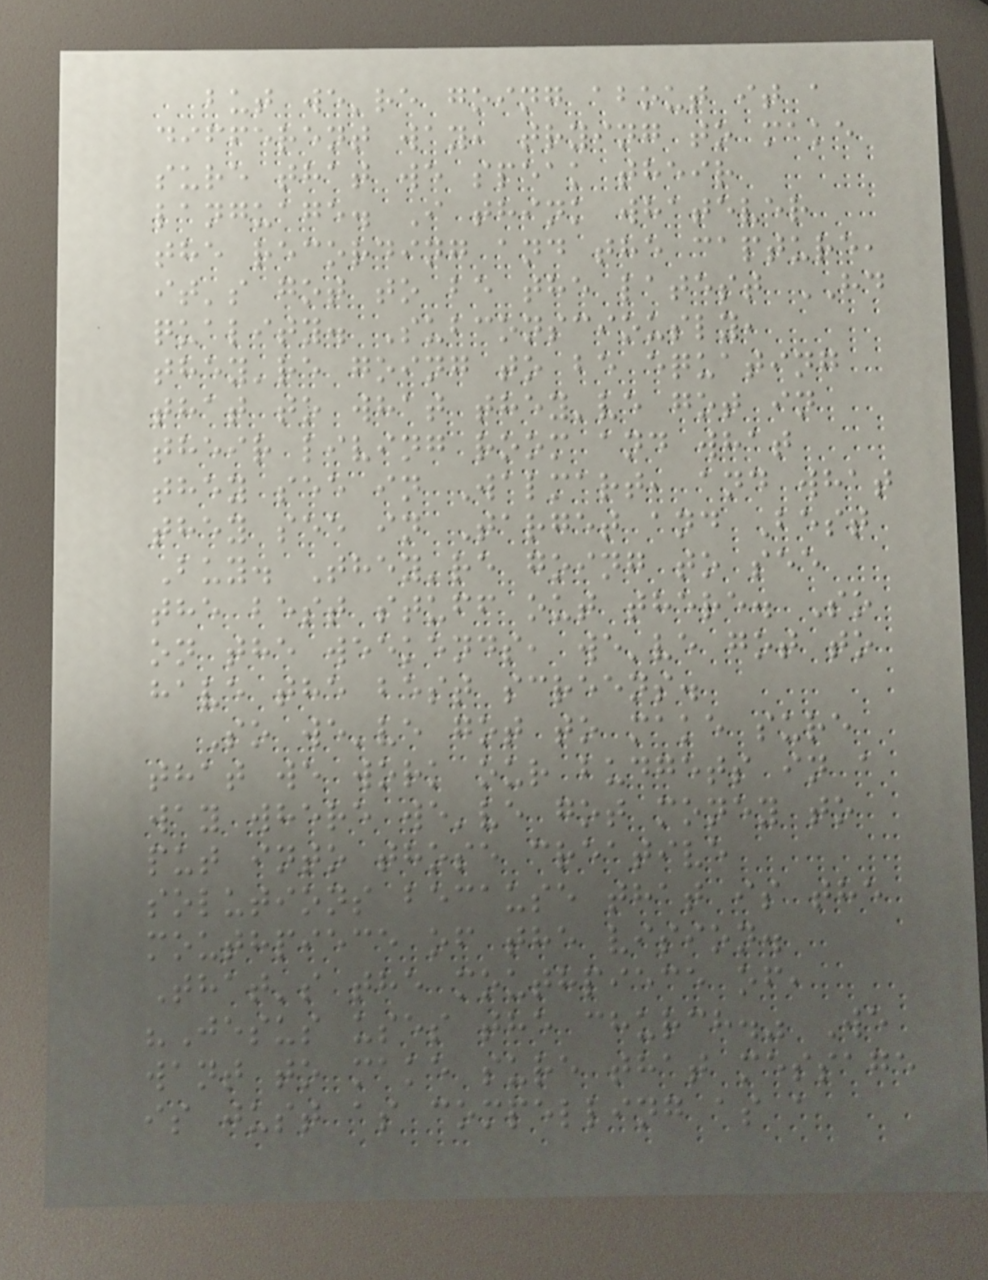but we're going about it a
different way, trying to make
sure that we speak their
language. I think whatever
the recording and the capture,
it's got to be the latest HD
quality. Subconsciously,
they're going to be equating
that to what they've got in
their living room and what
they see in Walmart, and what
they see in Target and Best
Buy. They're going to see
the best stuff out there. So
on the weekends, we've got to
have the best screens.
So we've got to make sure
that we work our budgets in a
way where we've got money to
put into those creative
solutions because that is the
mouthpiece of the vision.
That's the mouthpiece of,
"Jesus uses the church." We
want to make sure that message
is just as compelling as a
